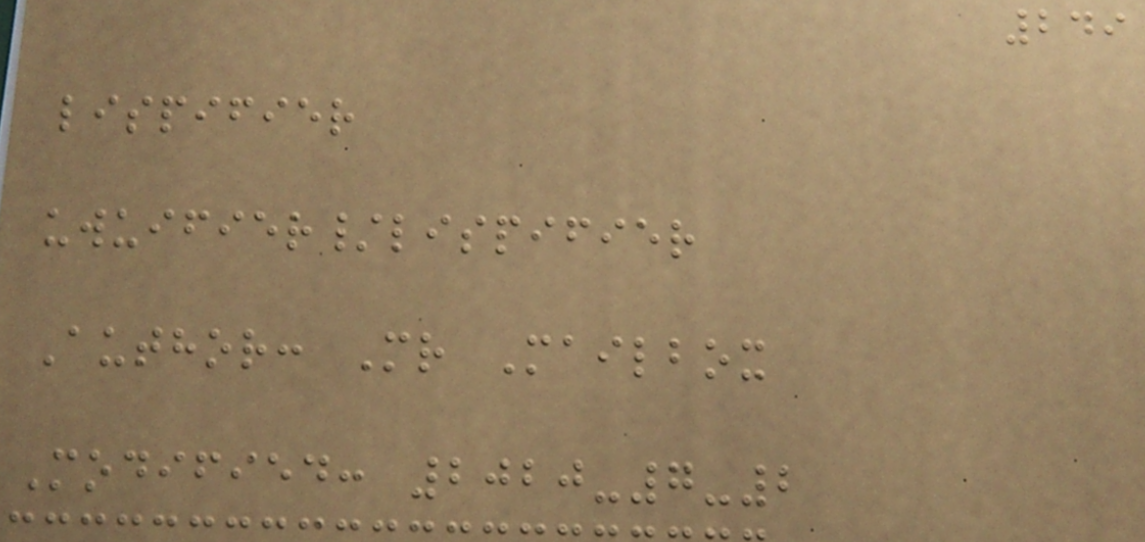249
lispifier
uwuifier/lispifier
Author: Mr Mailbox
Modified: 2020-7-2
